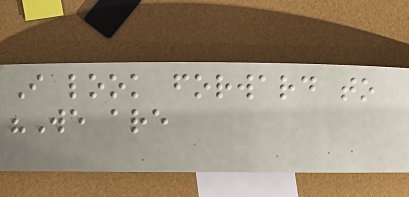I look forward to
"We are
